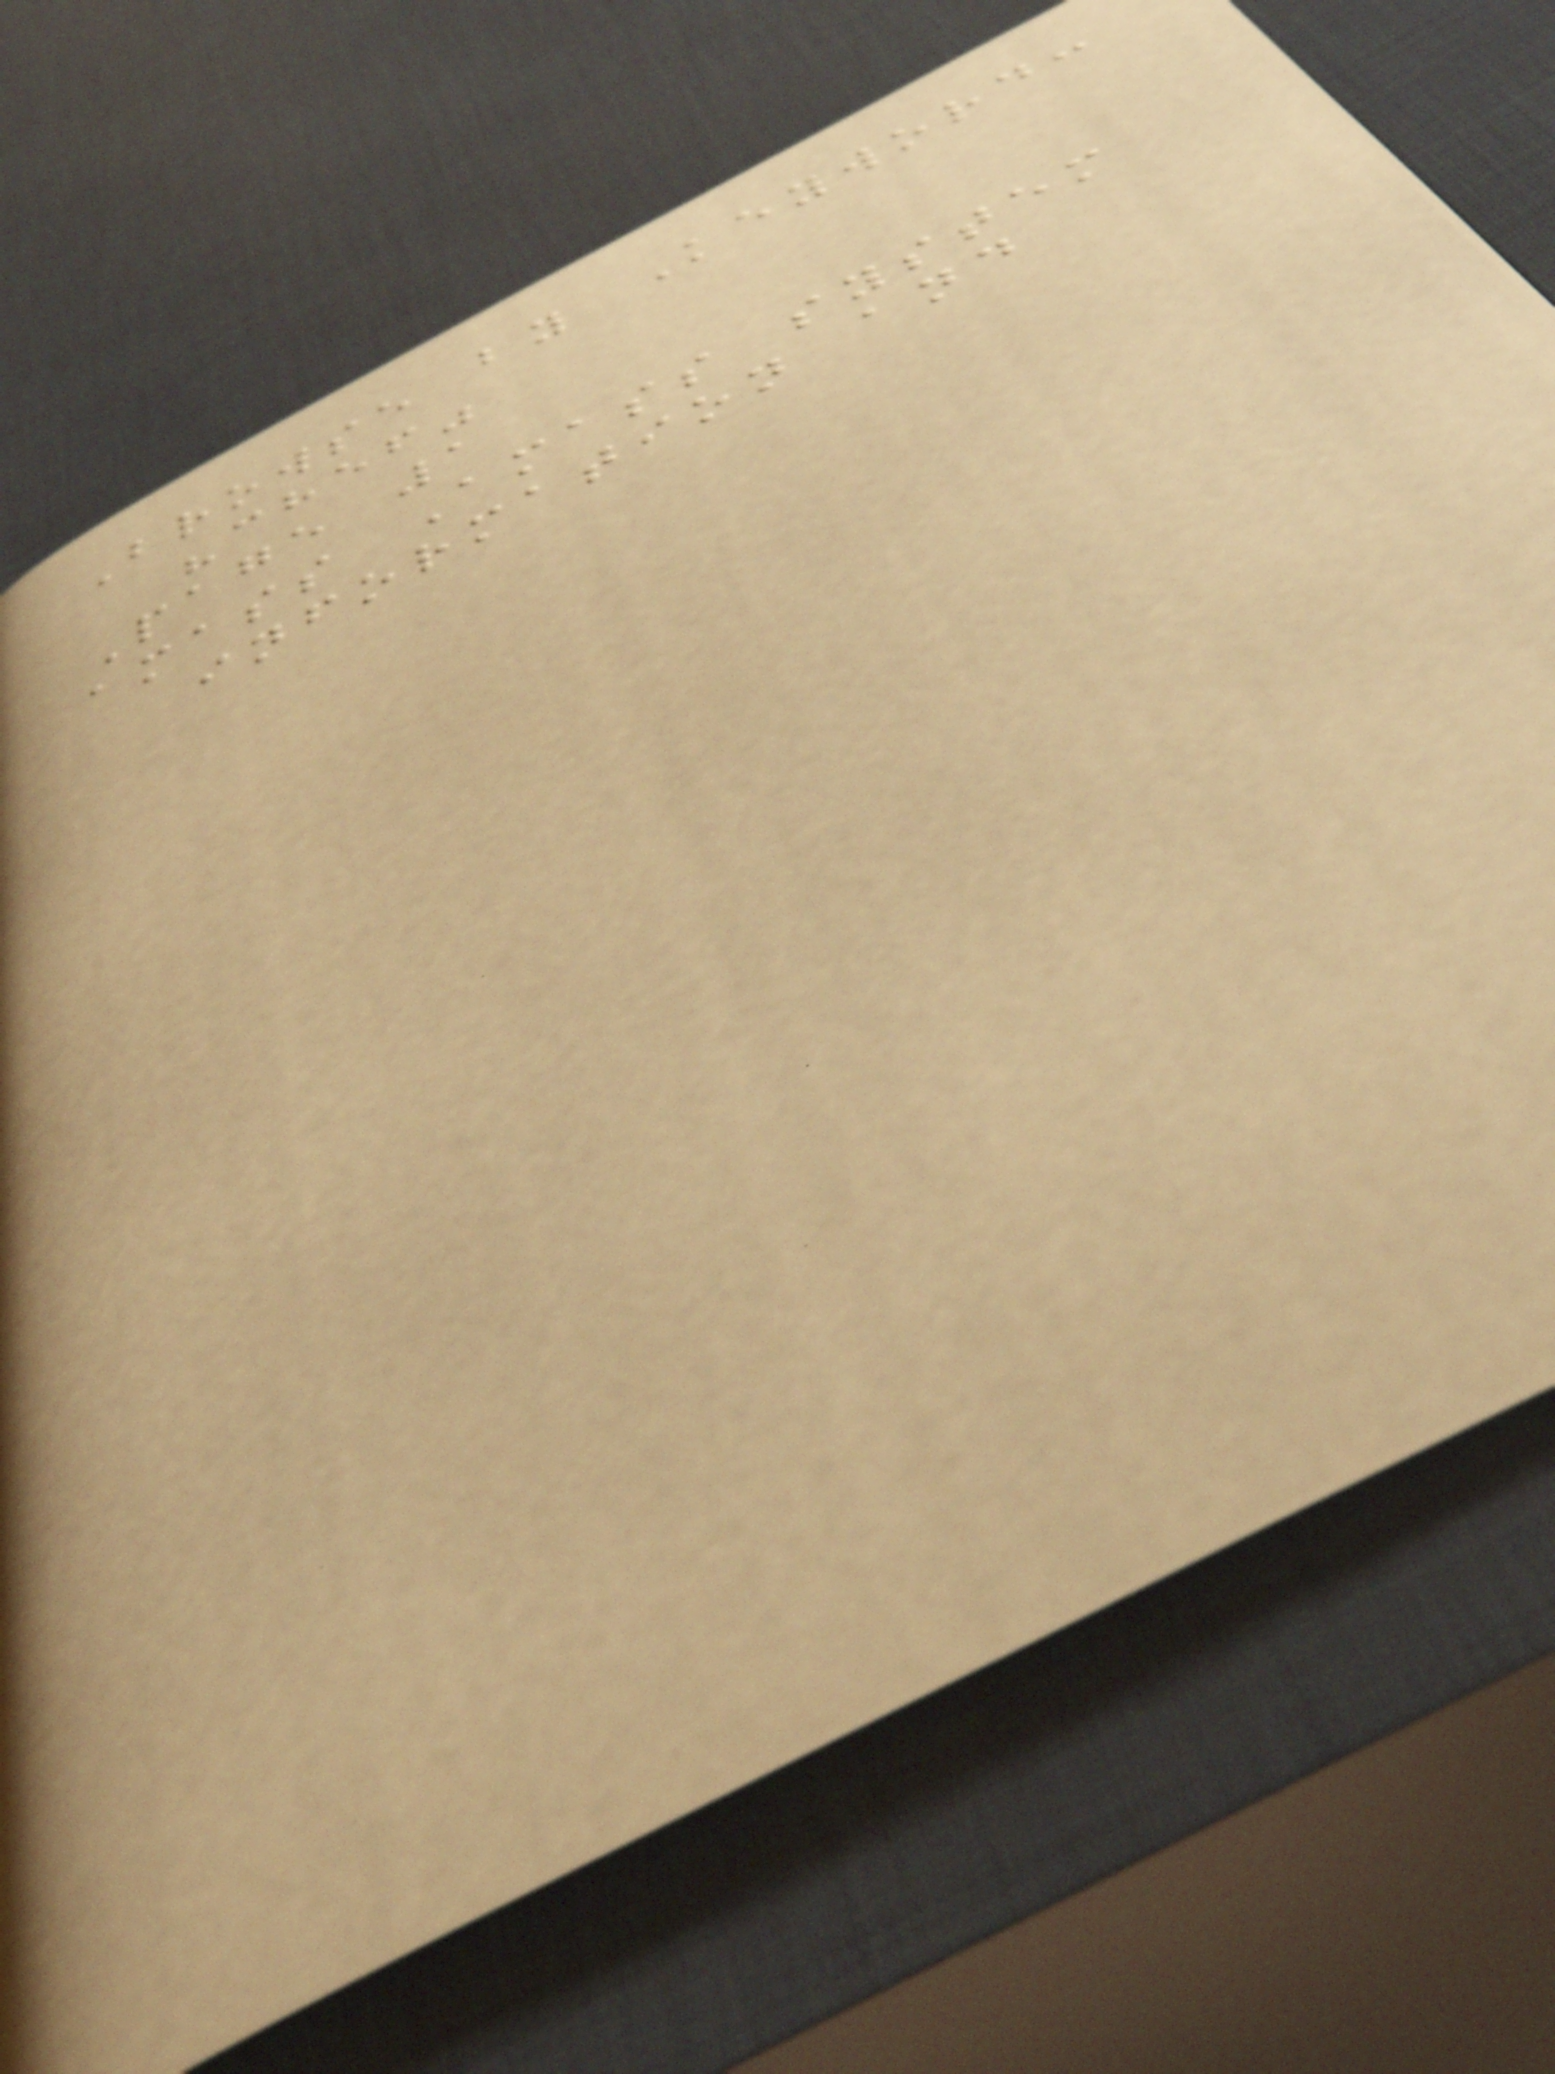Browse by Keyword:
"chef"
Page 1
amass Amass system
information and
